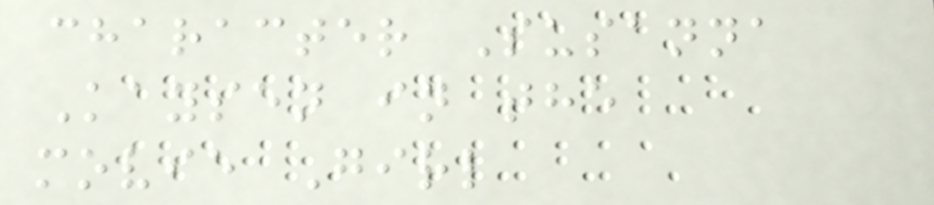character Susanna
Kaysen in the
movie Girl
